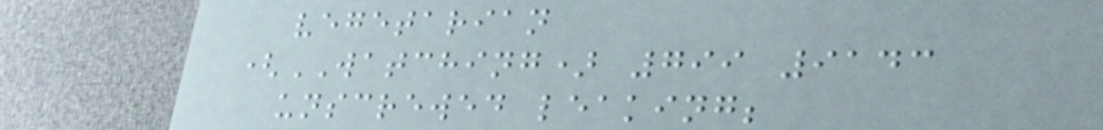vegetarian
(WATCHING) 799 9143
unscrewed leaking;
